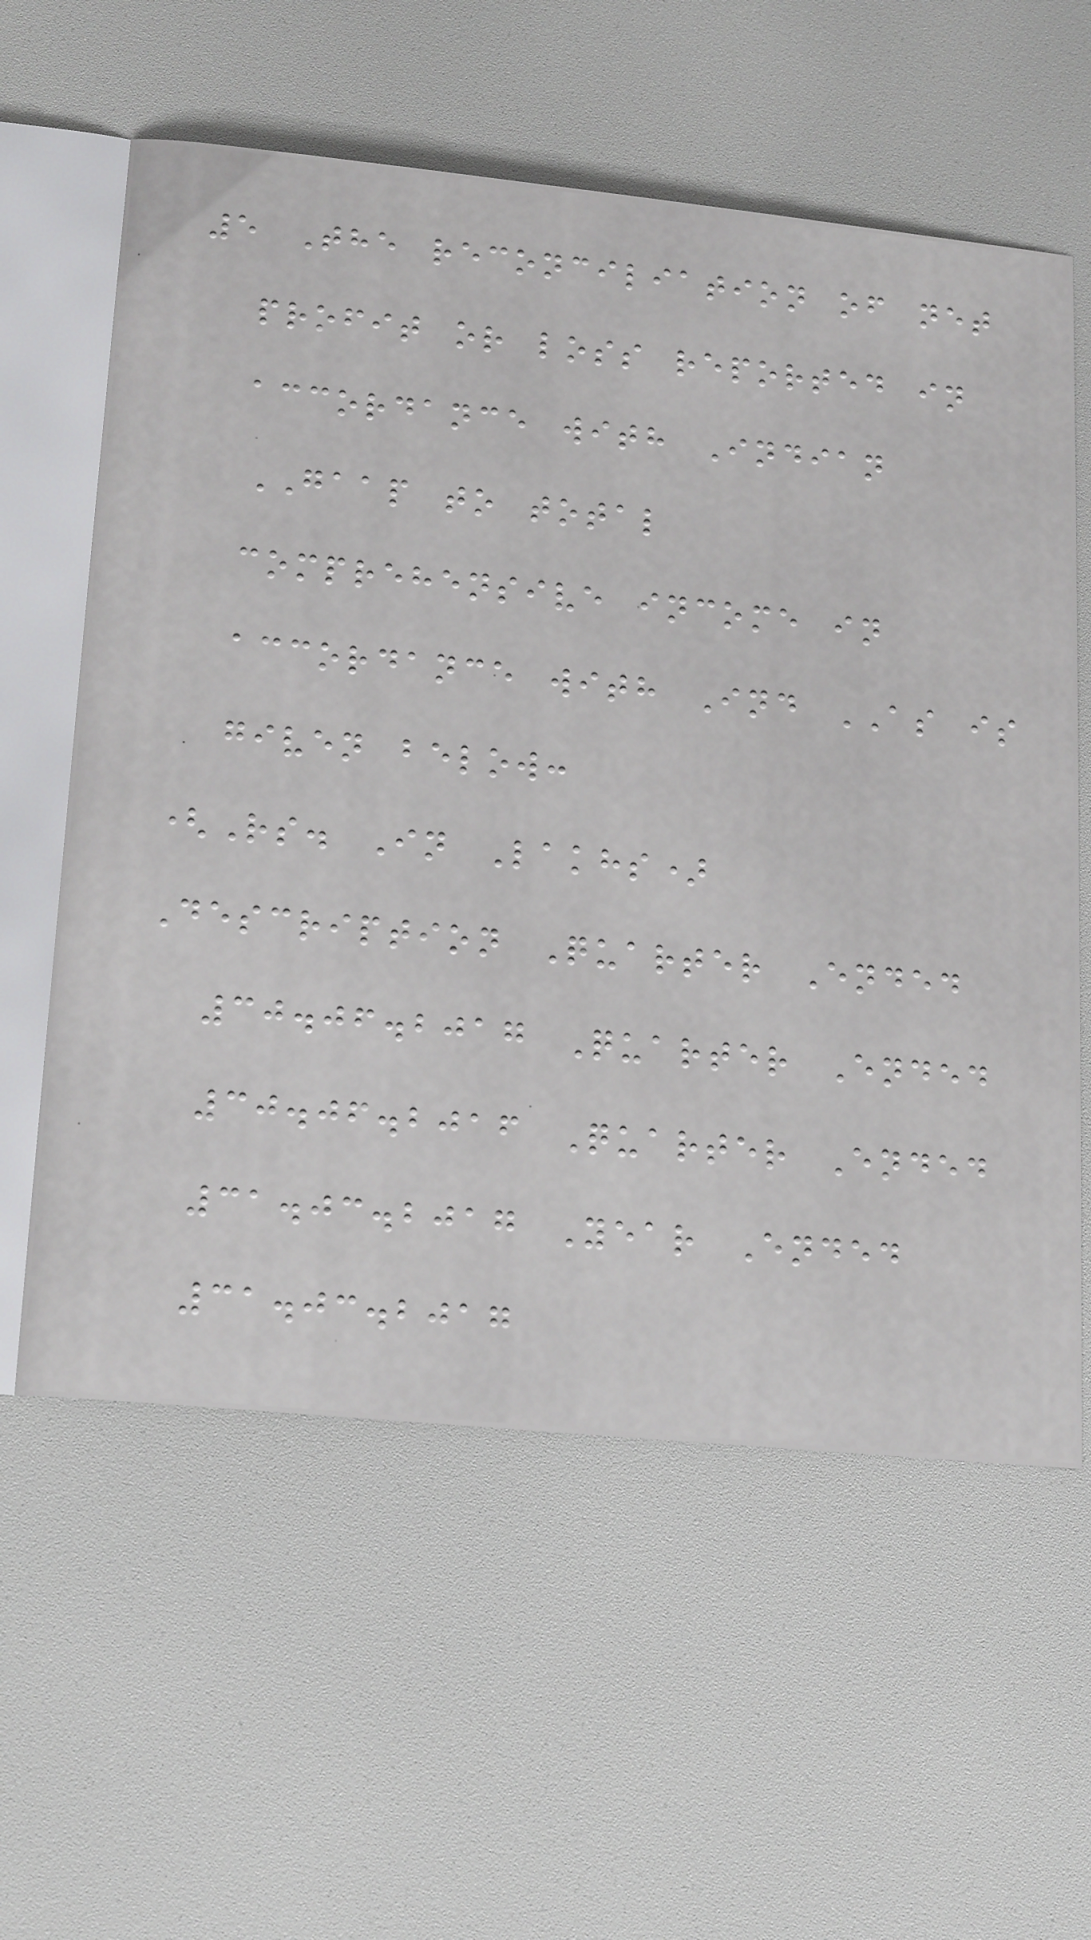5 The reconciliation of net
profit or loss reported in
accordance with Indian
GAAP to total
comprehensive income in
accordance with Ind AS is
given below:
(Rs. In Lakhs)
Description Quarter Ended
30.06.2017 Quarter Ended
30.06.2016 Quarter Ended
31.03.2017 Year Ended
31.03.2017
